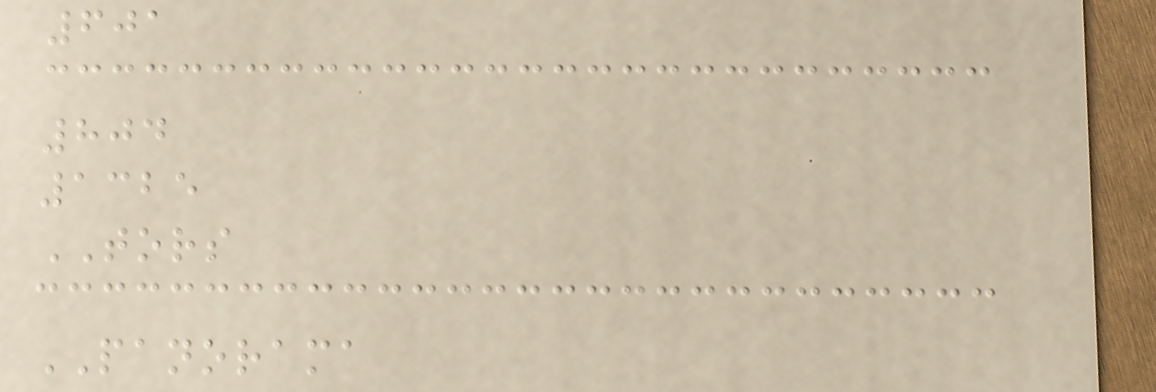601
804
1325
TORS
PANORAMA
